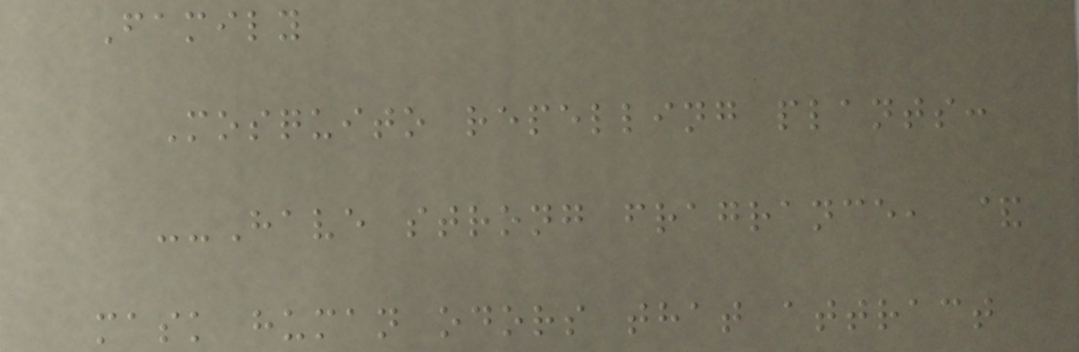Family
Mosquito repelling plants:
--Have strong fragrance, &
mask human odors that attract
